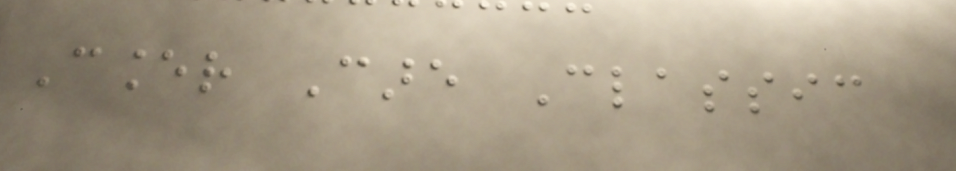Cancer Care Classic
